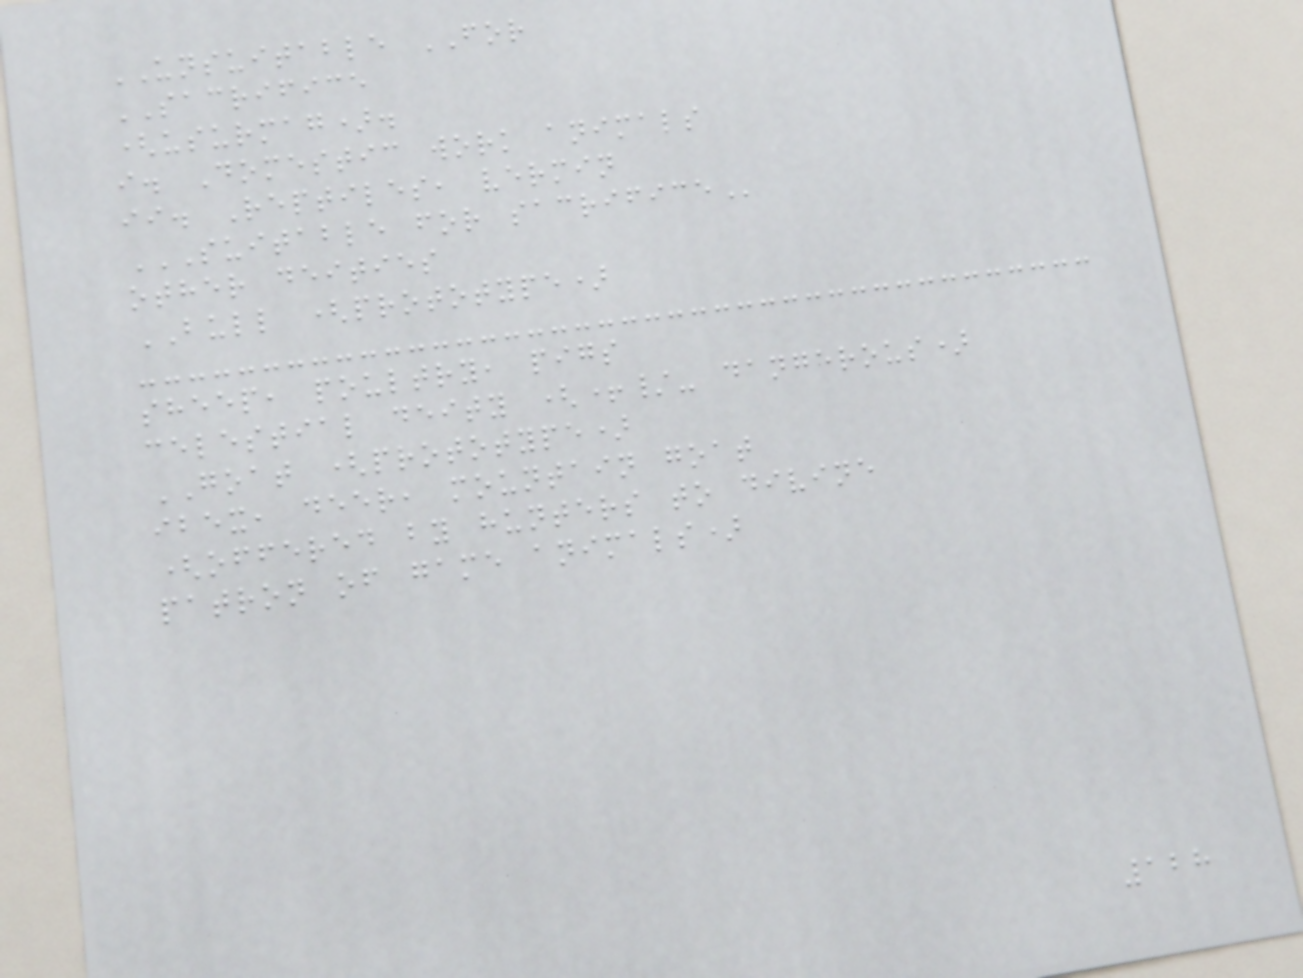UNSUITABLE FOR
SACRIFICE
(usurmag).
i. Domestic work animals
ii. Reptiles, vermin
SUITABLE FOR SACRIFICE
other deities
BULL (prototype)
sheep, poultry, pigs
celestial deity (+/- dangerous)
GOAT (prototype)
ibex, deer, mountain goat
(offered by hunters to divine
patron of game animals)
128
